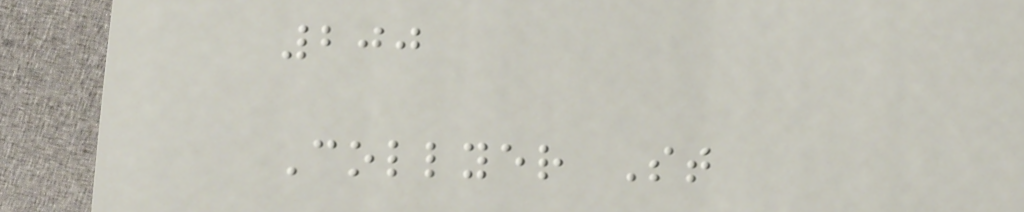200
Collyer St
